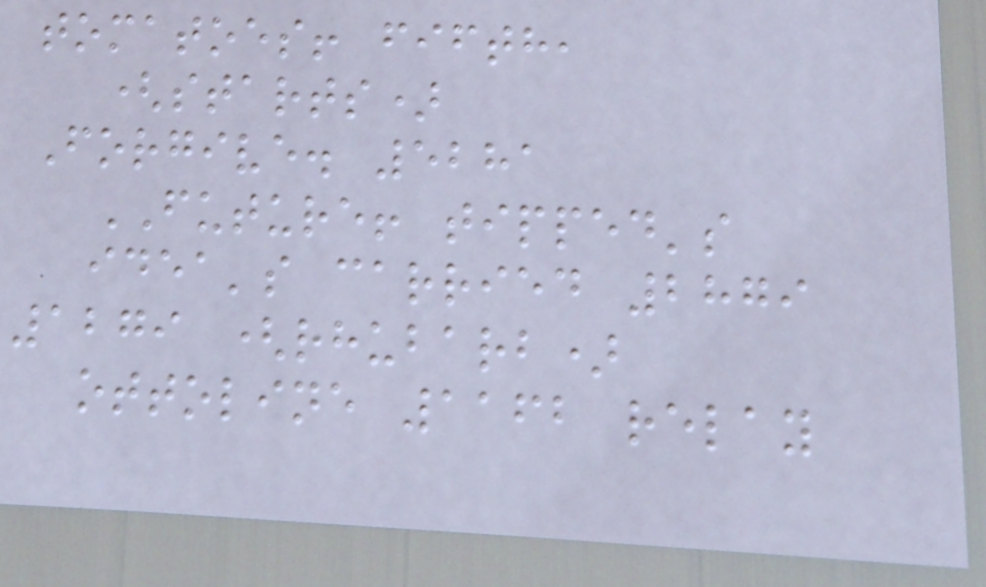tomatoes! fifth,
(starts)
Forgive. 5281
FUTURE! tipped's
idea's carried 2879
1279 (rhubarb)
ottoline 1162 relay
